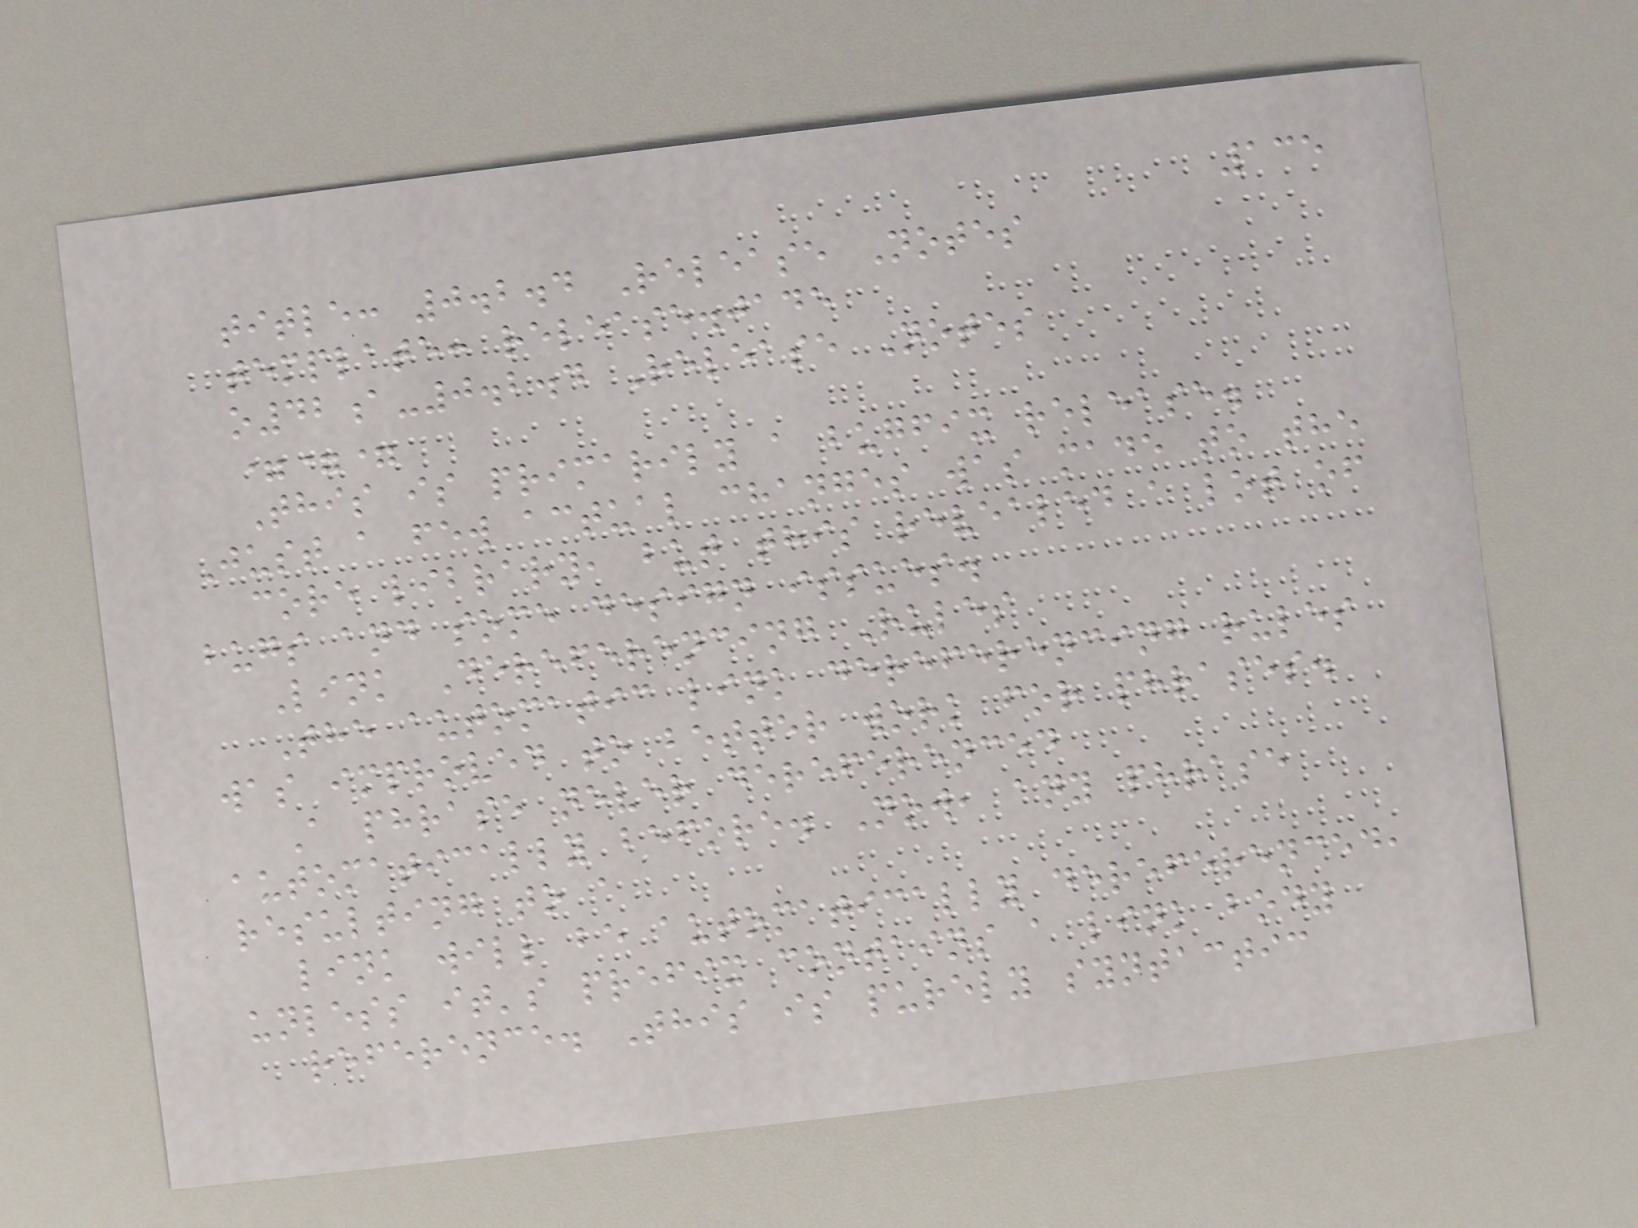135
title: 0.2.4 Release Notes
template: release.jade
o42a-0.2.4 Release Notes
===
This is primarily a bugfix release.
Just a few actual changes was made to the
core library, but this revealed a lot of
bugs and some design issues.
Link Dereferencing Rules
The automatic link dereferencing rules
was improved to better work for phrases.
A phrase never dereferenced
automatically before. Now, any phrase
resulting to a
link will be automatically dereferenced,
unless it's prefix contains a link body
reference. This is purely syntactic
